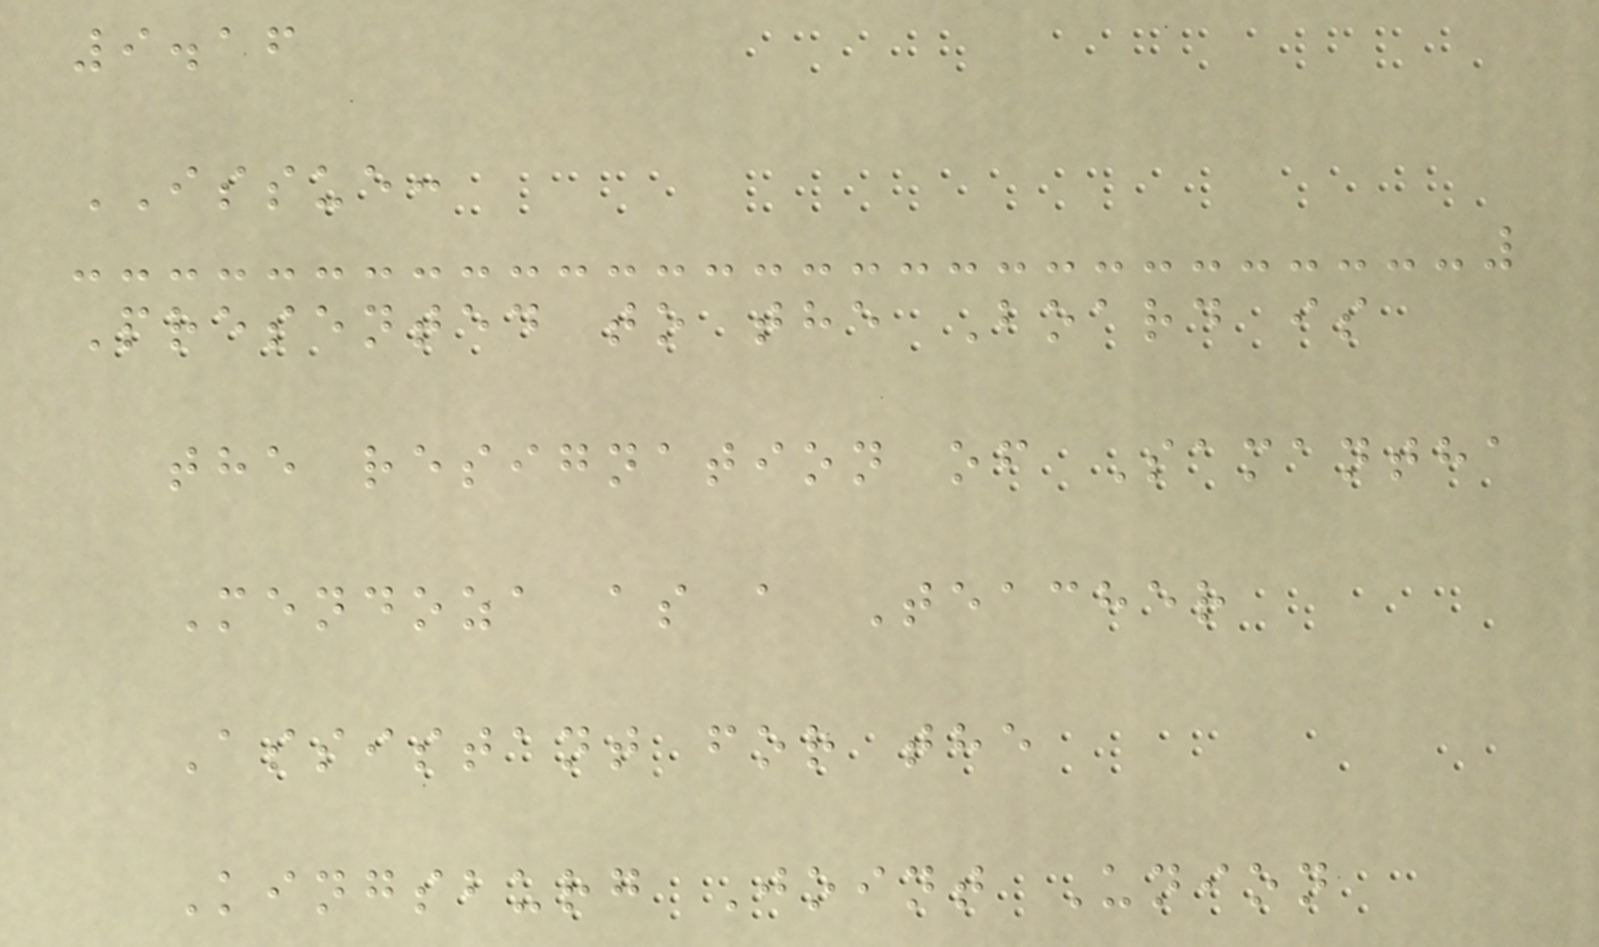9.16
ISSUE:
Presented to the Board is
the resignation of Samantha
Mendoza as a Teacher
Assistant for the
Kingsburg Joint Union
